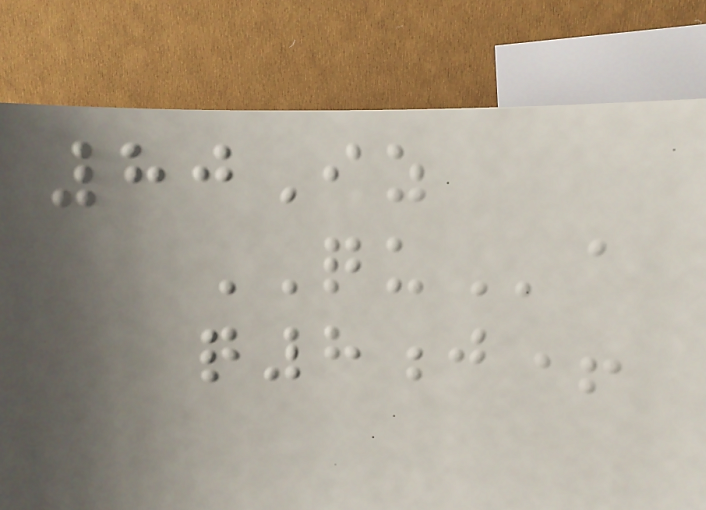80Iz
QUa
q8j+
